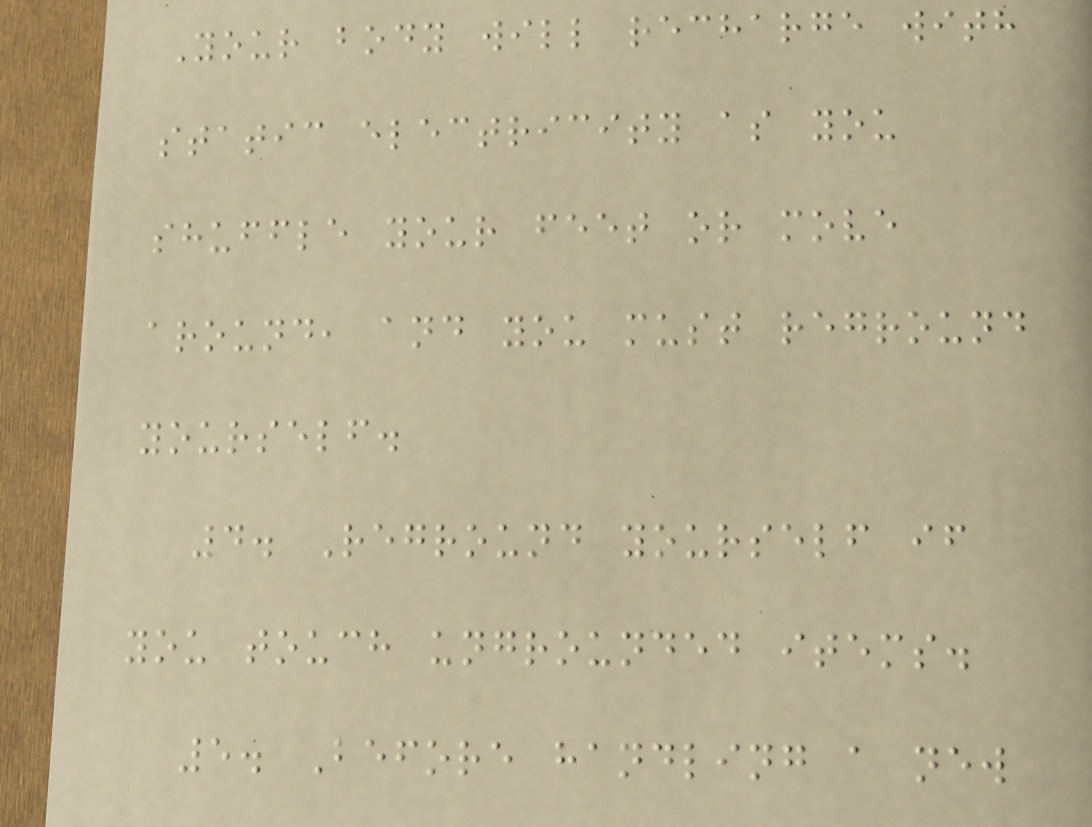Your body will recharge with
static electricity as you
shuffle your feet or move
around, and you must reground
yourself.
4. Reground yourself if
you touch ungrounded items.
5. Before handling a new
